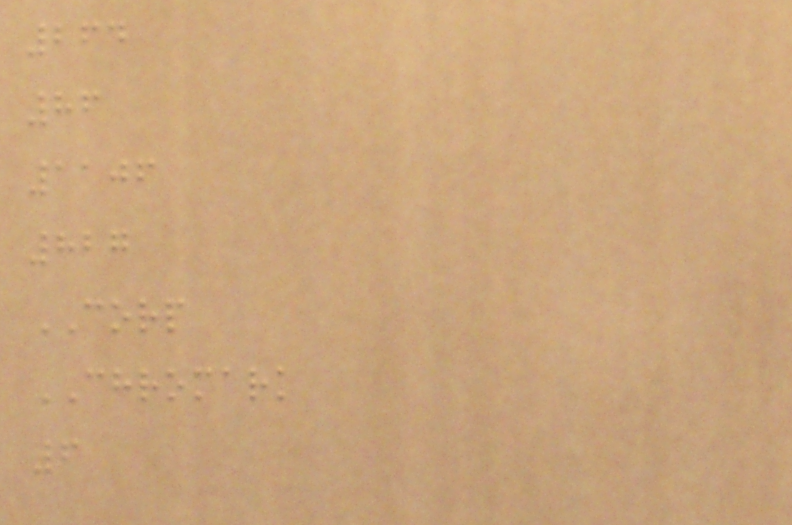264
86
1106
827
CORP
CHROMARK
6
